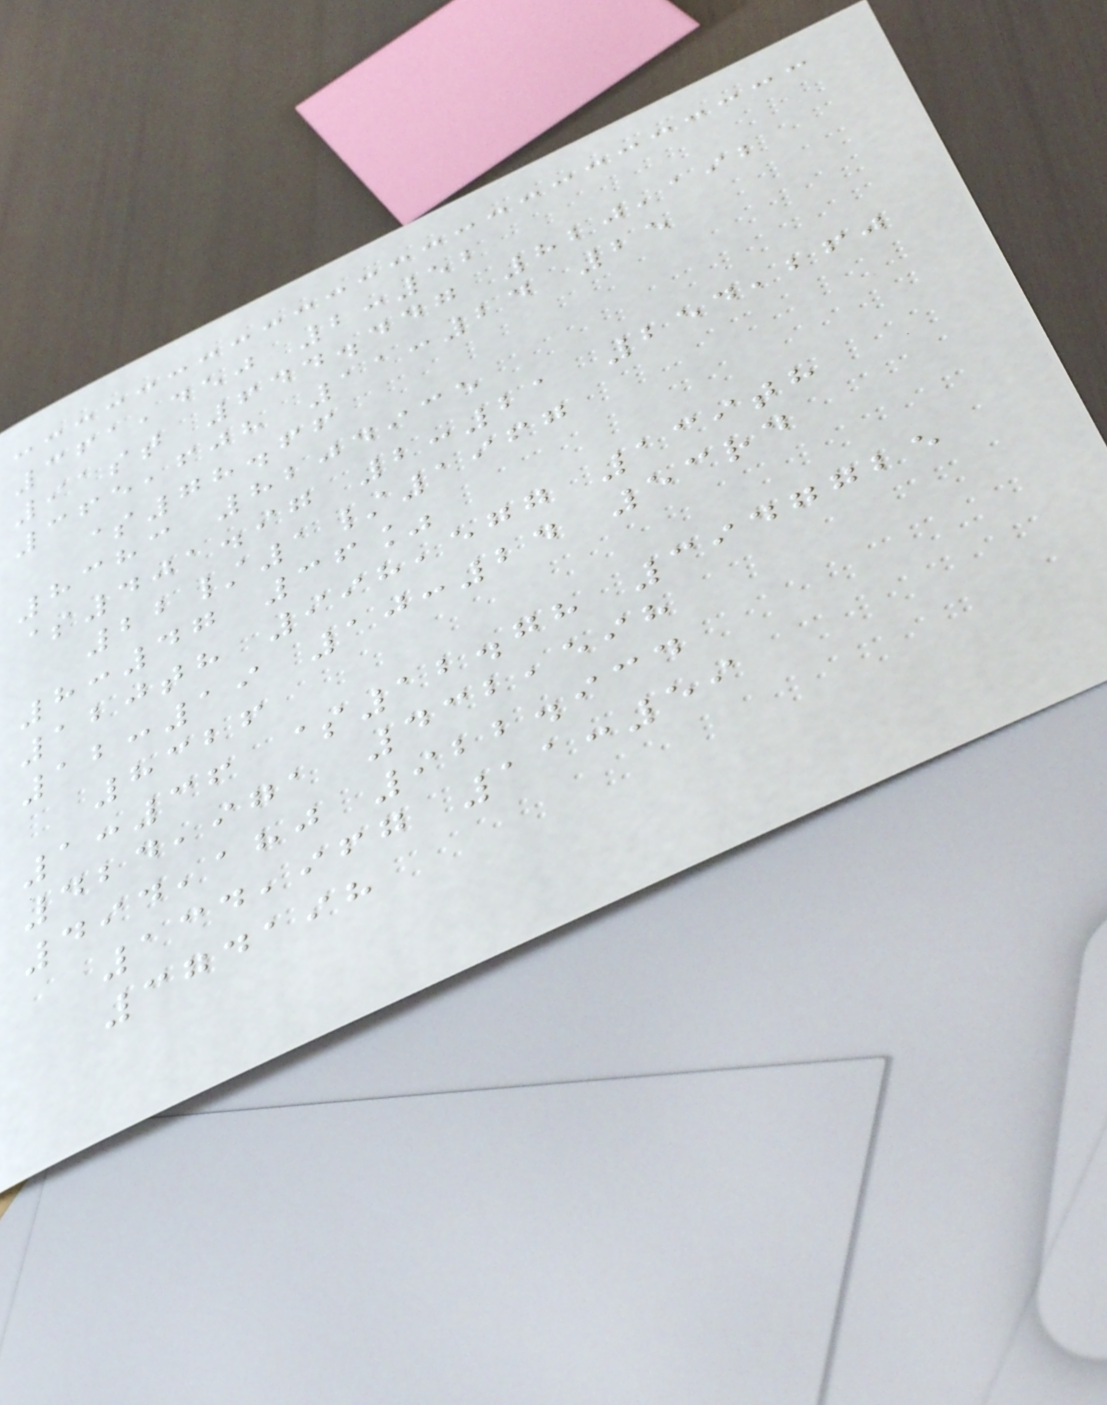361,450 2:52
91st 644.447 820,192
365,608 11:24 25
$78.66
8383 8204935
$401.97 2:21 254,260
22/1/1967
8:47 36%
120th 998,577 139th
12:19 10:24 53rd
8326
1:36 $12.78 3947725
424,971 432,598
494,180 922.934
134,967 11:59
374198
